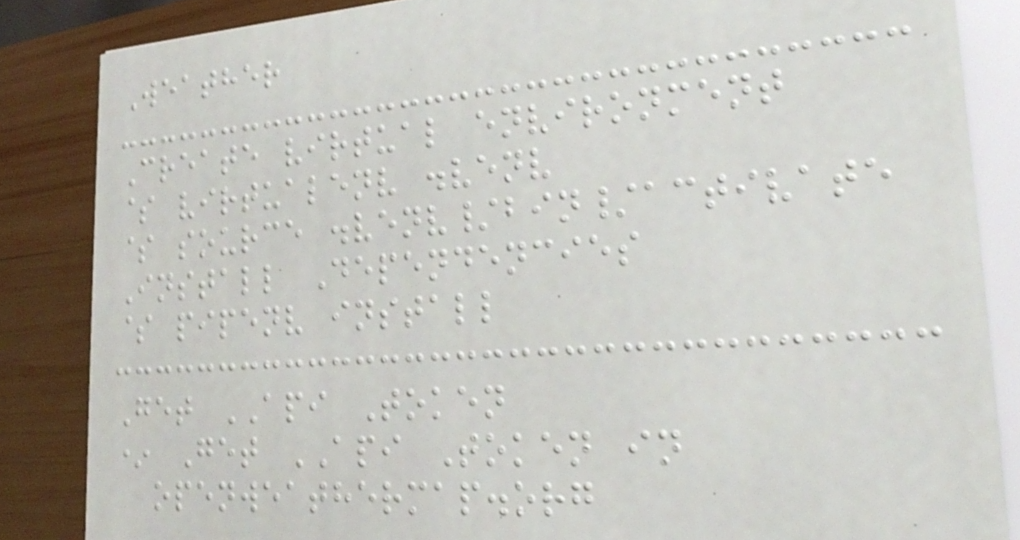Weather
Create virtual environment
$ virtualenv .venv
$ source .venv/bin/activate
Install Dependencies
$ pipenv install
Get API Token
* Get API Token in
openweathermap.org
